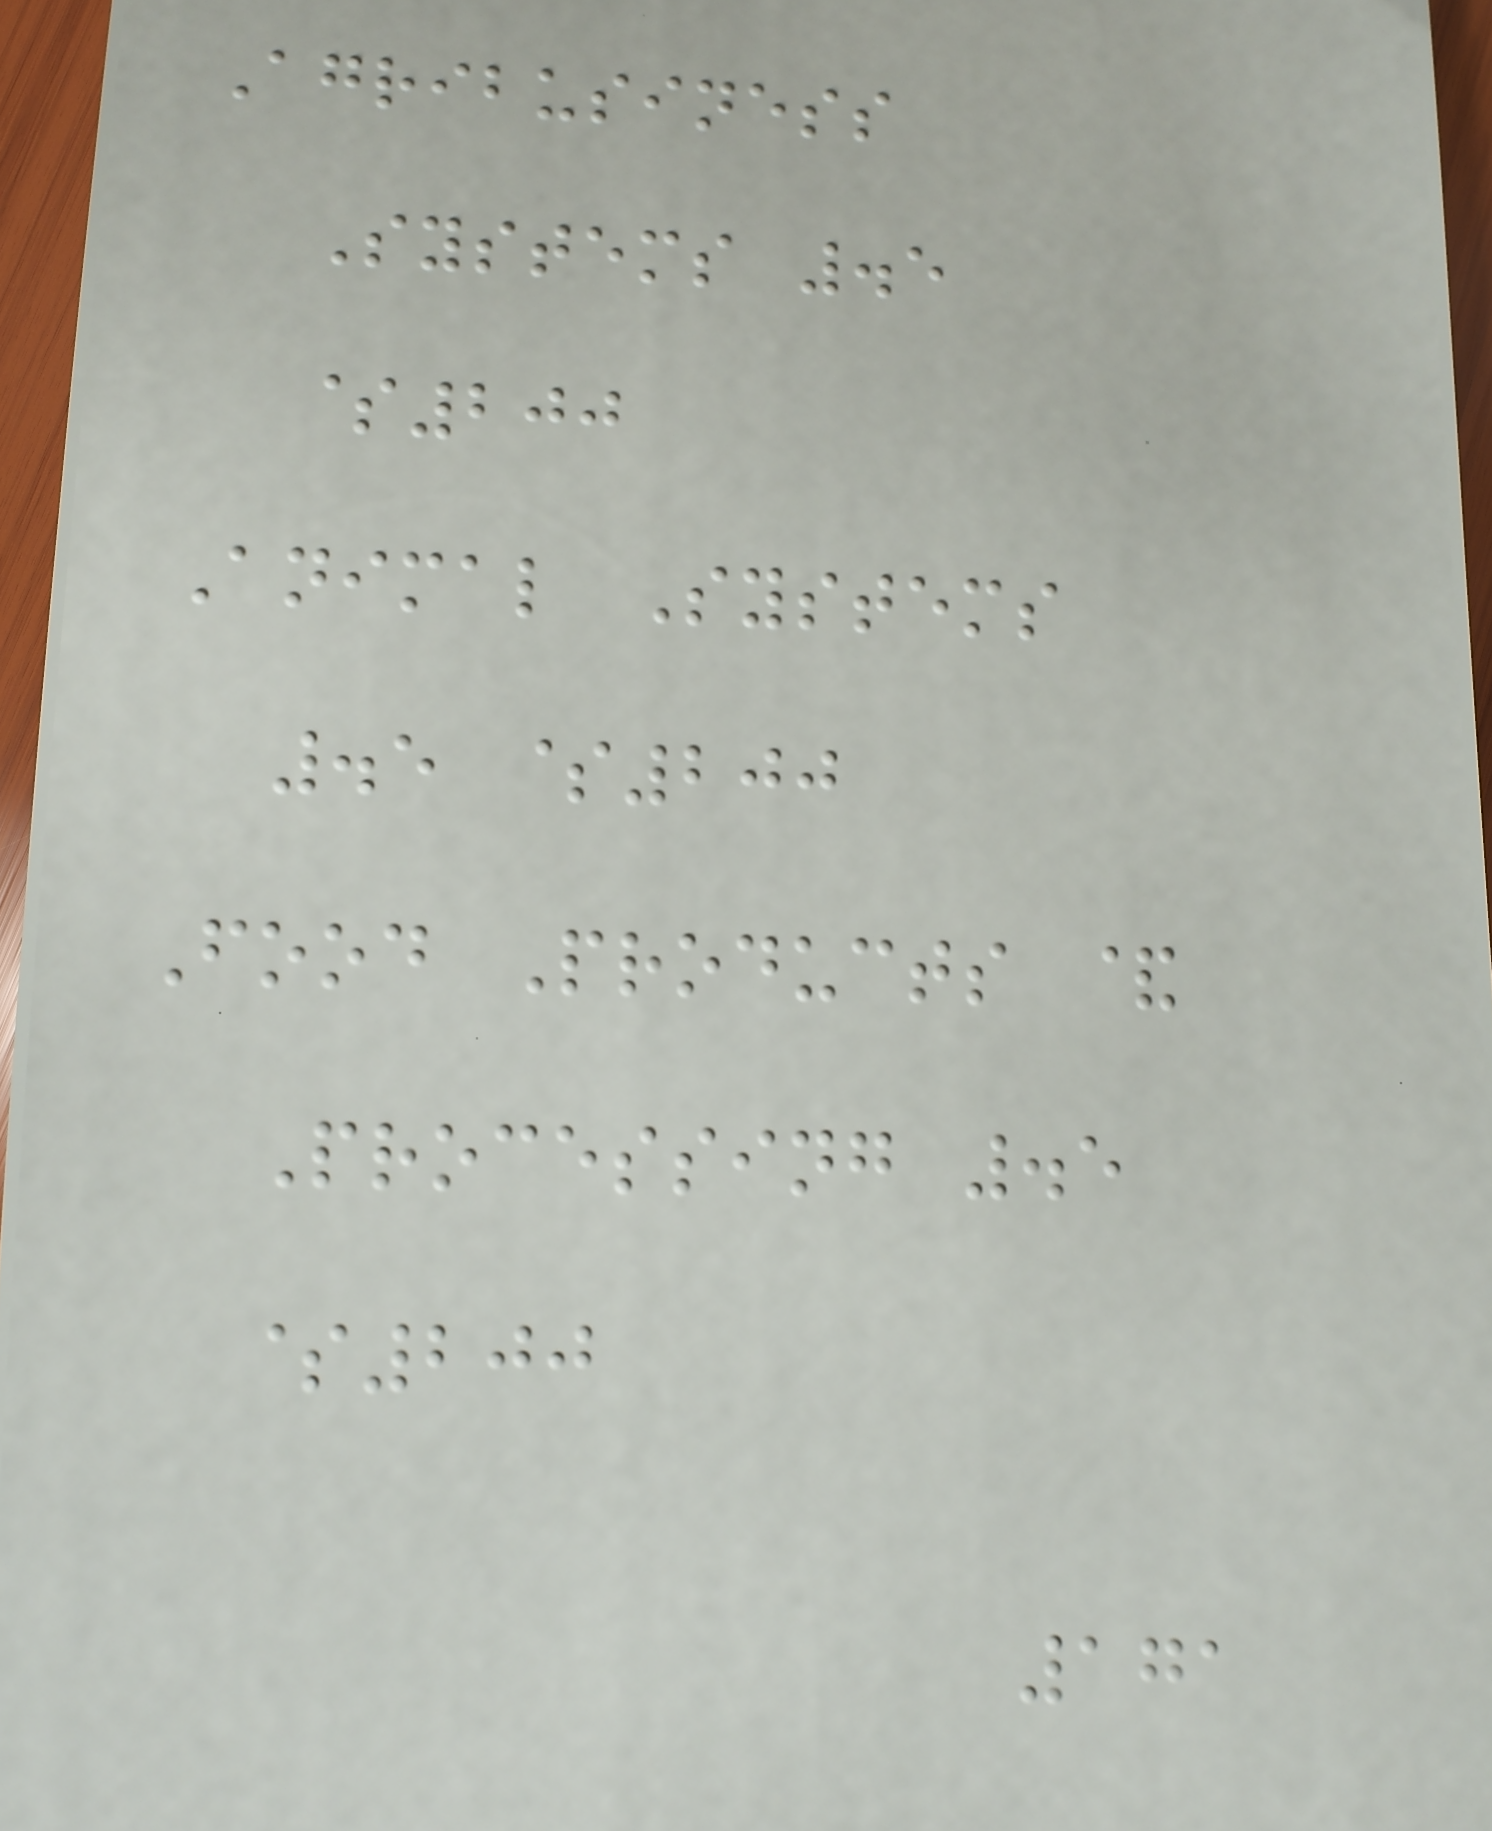Agribusiness
Systems .5
$200
Animal Systems
.5 $200
Food Products &
Processing .5
$200
171
